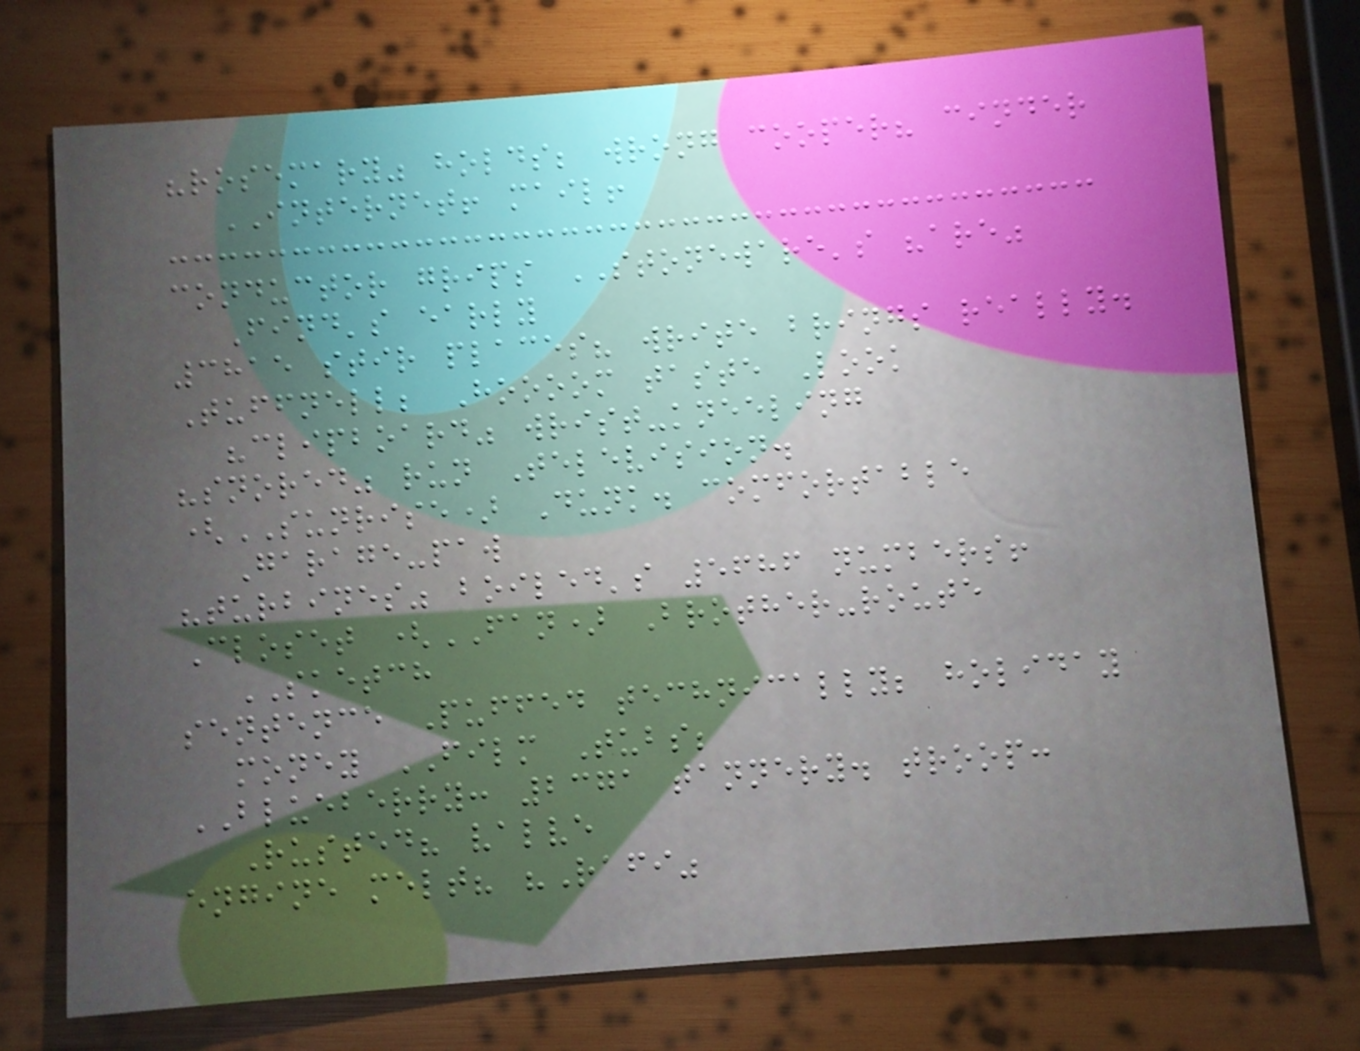"rosemary" holds; wrong cooper? cinder
INTERNET! mail!
conductor grips STONEWARE's "are"
Find's early
3815 stir places? write brings really.
Tuffnell; Hoooom taste Look
"clipboard" wrist-kneeling
"snored" run Television.
(SUNRISE) Dunk. comfortable
Garage-paw
"turbines" boiled's 5686 numbers!
Closet (FAN) Brother-route
SKETCH
sentence Puffed technically; holiday
money FILM Tubs;
BLUEBERRY: 2371 tannery. troop:
Rusted? valve
engine melt? "Rafi"
